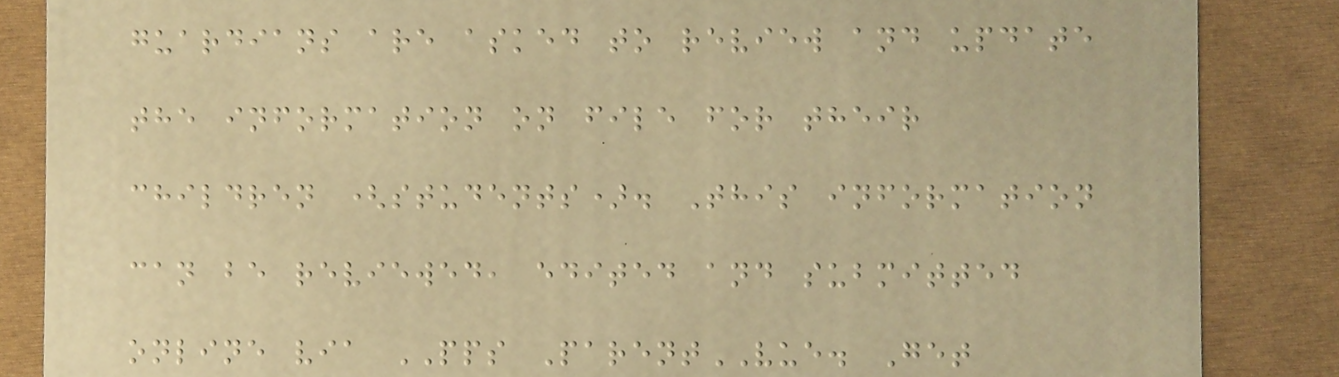guardians are asked to review and update
the information on file for their
children (students). This information
can be reviewed, edited and submitted
online via PPS ParentVUE. Get
